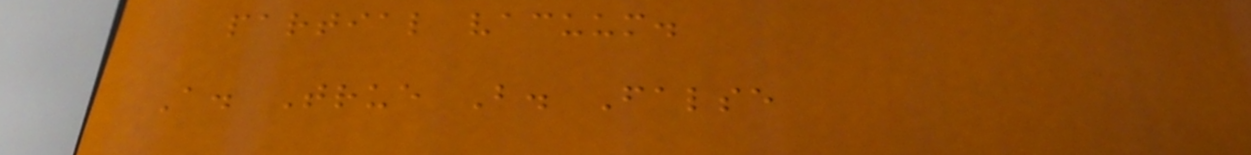partial vacuum.
A. True B. False
